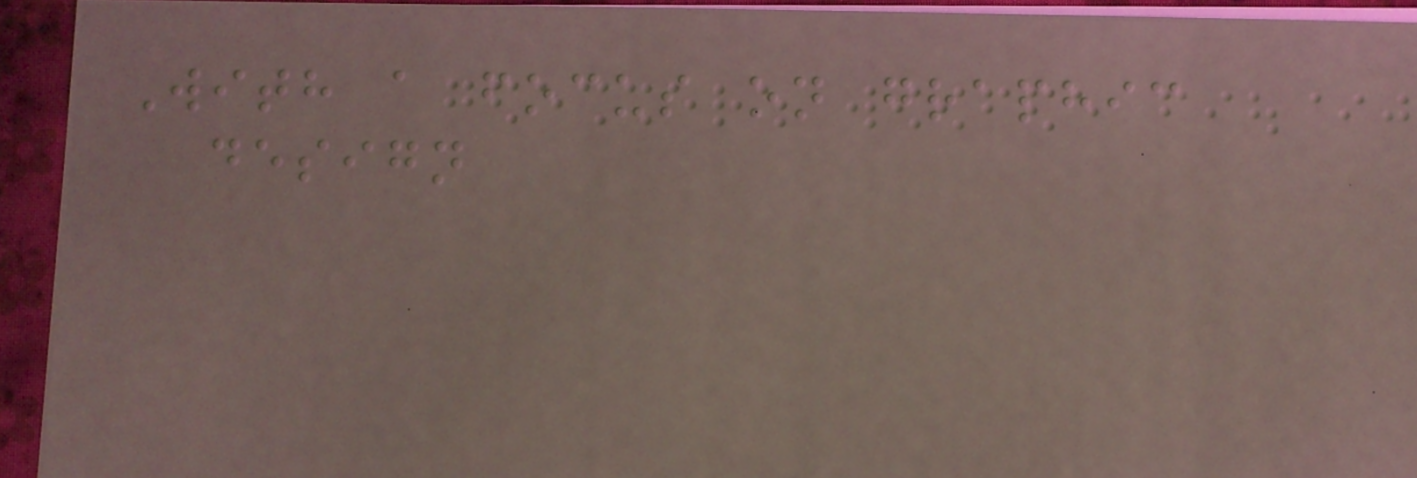With a focus on graphic
design
